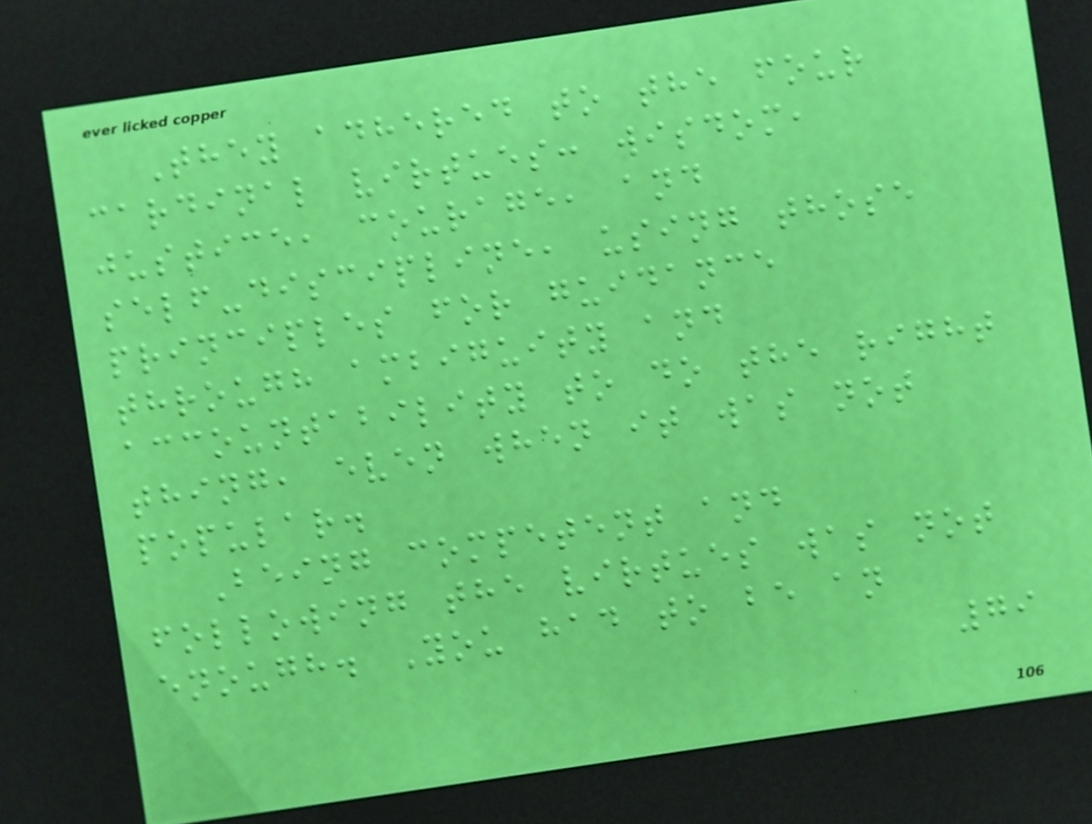They adhered to the four
cardinal virtues: wisdom,
justice, courage, and
self-discipline, using those
principles for guidance
through ambiguity and
accountability to do the right
thing, even when it was not
popular.
Being competent and
following the virtues was not
enough. You had to be an
79
